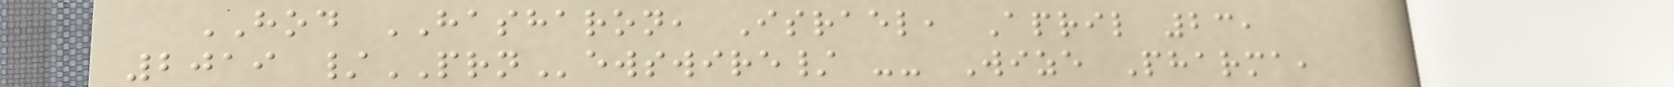HOD HASHARON, Israel, April 23,
2019 /PRNewswire/ -- Wize Pharma,
